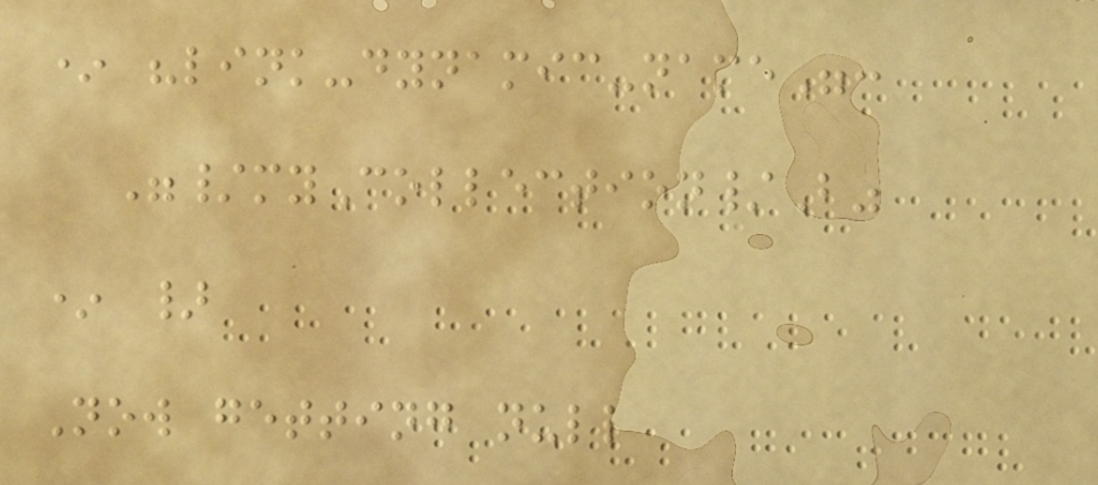* "link-dynamic-name":
"/myCollection/B"
* }
Now getting null
